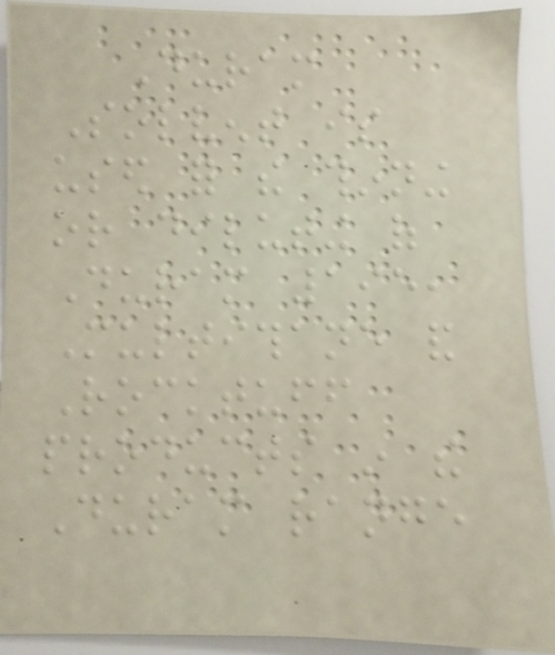Duram
Solvent is
used for the thinning
or diluting of
Duram 195,
Multithane and
Rocktuff
products in the
Duram range
